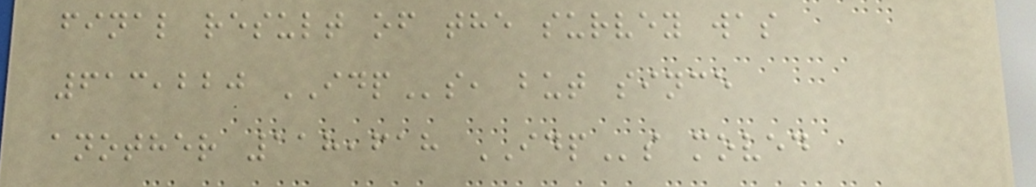final result of the survey was
613,220 IDPs, but since
another 118,618 IDPs moved
